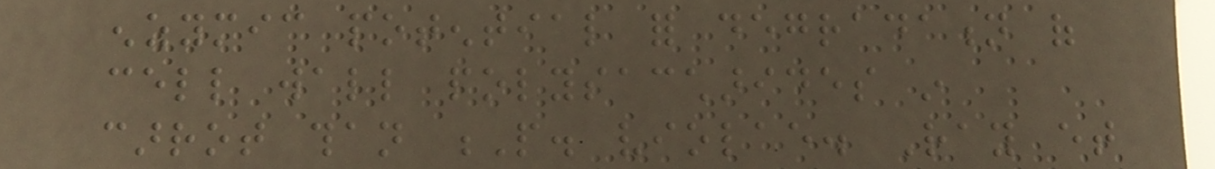enzymic potential for degradation of
cell wall polysaccharides in
carrot than P. violae. Ray et
